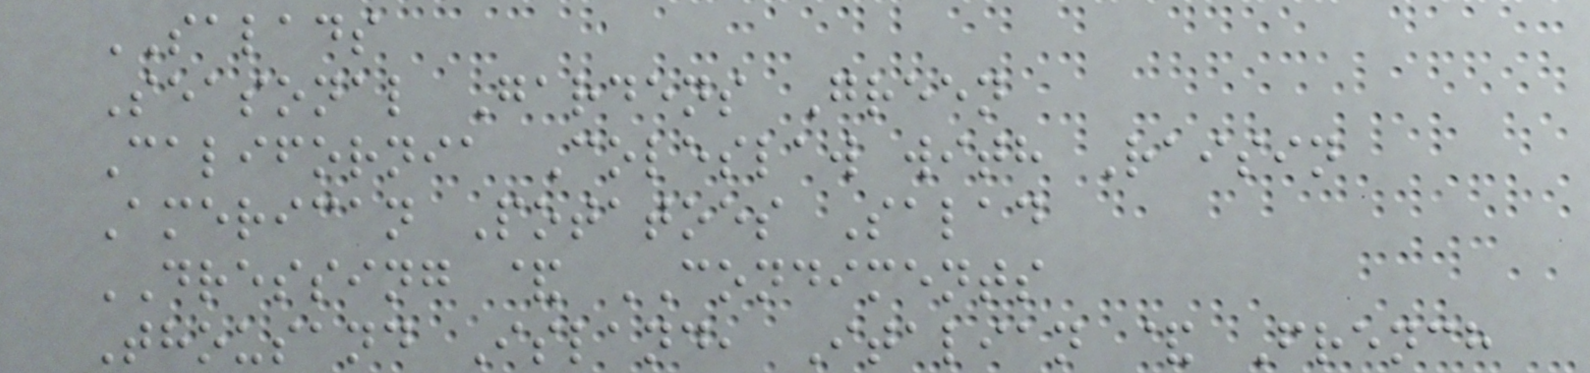SALADS
Seasonal Gardens Green
California Coleslaw with Raisin
American Potatoes Salad
DRESSING & CONDIMENTS
Thousand Island, Italian & French
